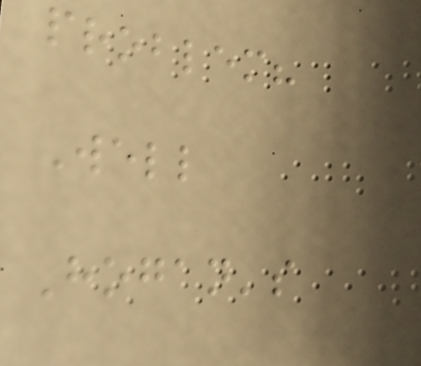problem?
Well
Hogan's
